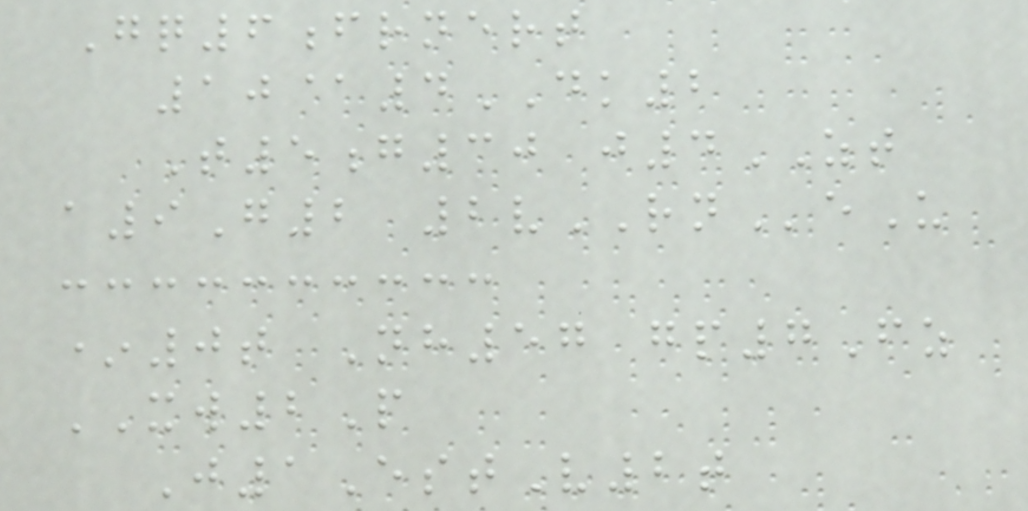Gq6frnert
10@4DK2
T5g30 j4ZT
a9G2 2vRNeU
*0t Nh57 gp7Fz
XW2P
J1EstV2t
